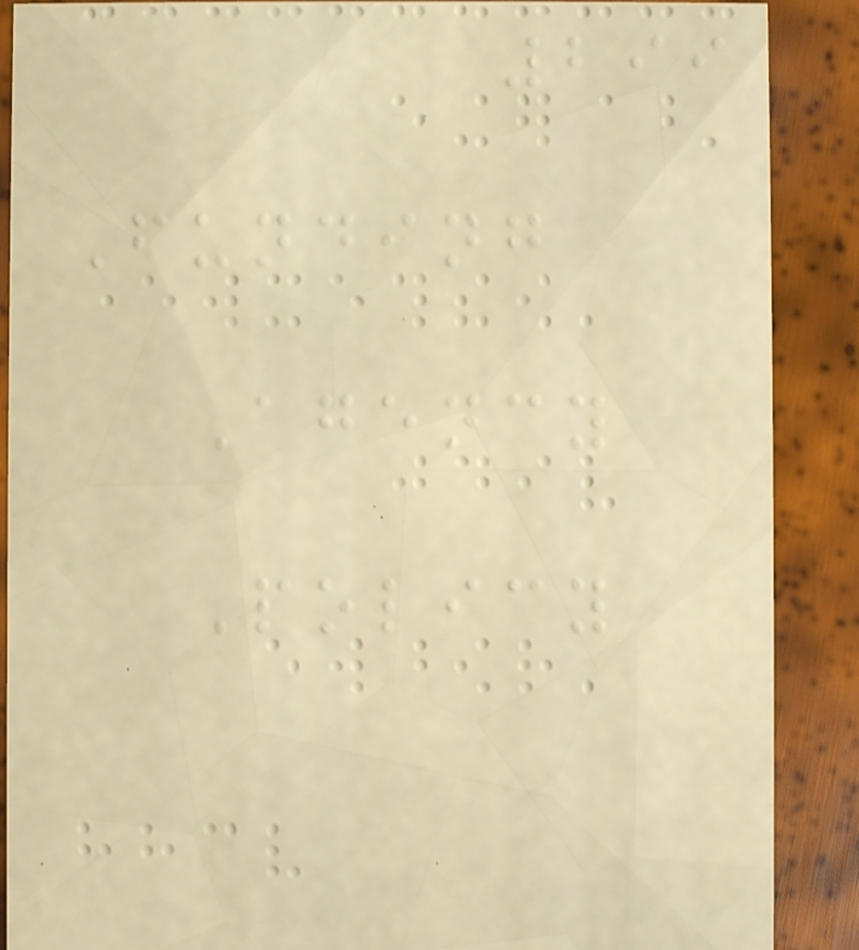299
Funding
Agency
Policy
